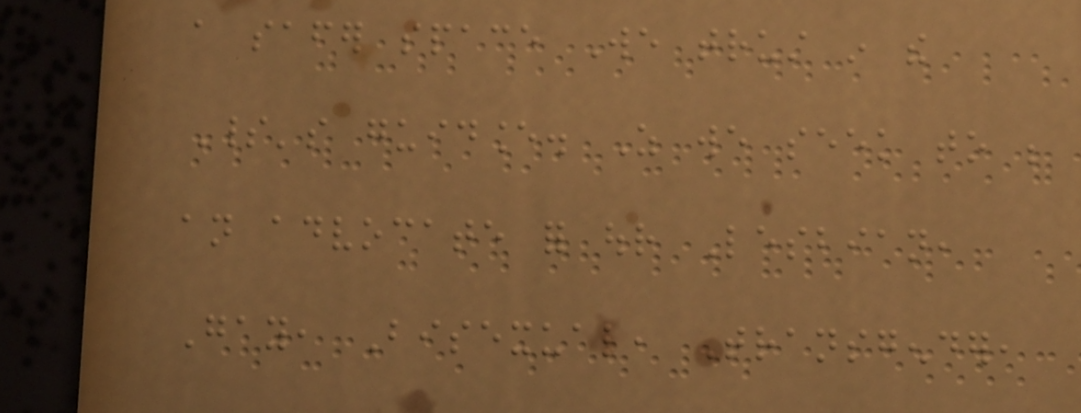a safer space We trust in the
Spirit's guidance. As we seek to be
an advocate for our Lesbian,
Gay, Bisexual, Transgender,
